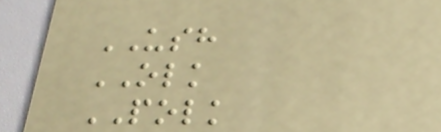USH
OLK
POLK
